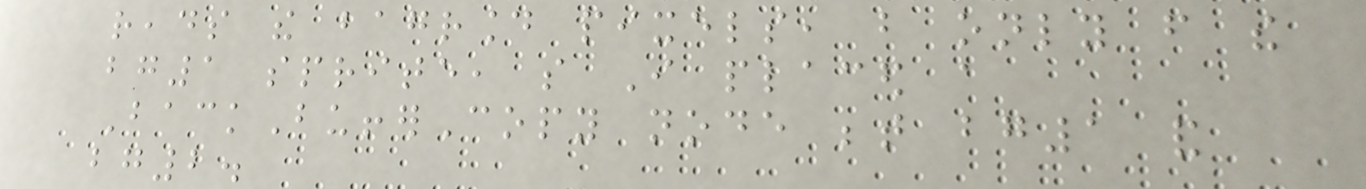reads the baground pixels, but only from the
bg1 sprite, so I placed a
BackBufferCopy node between bg1 and
bg2.
